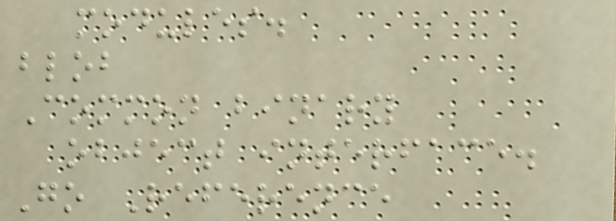modules.
blob
Common binary
object interface.
Go Reference
